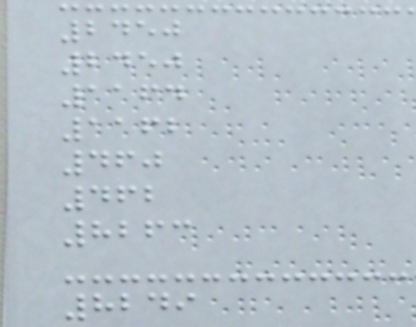2450
2450
1164
1162
460
462
8263
8249
